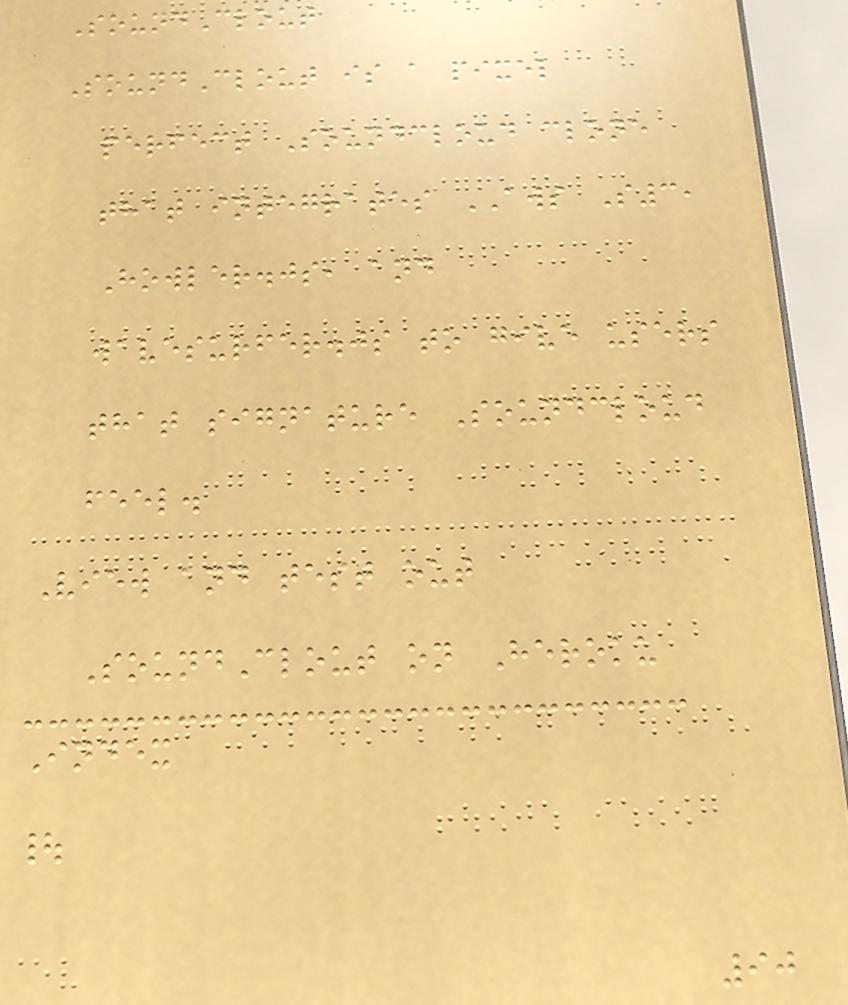SoundClout
SoundClout is a pixel
perfect Soundcloud clone
that integrates AWS S3,
Howler.js, and
wavesurfer.js to give users
that signature Soundcloud
feel.
View and test out
SoundClout on Heroku
Index
|
90
